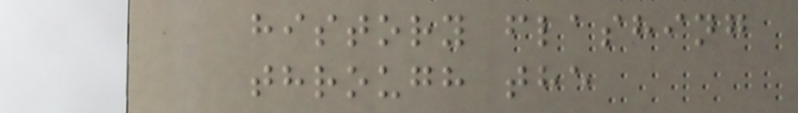history flashing
through the
